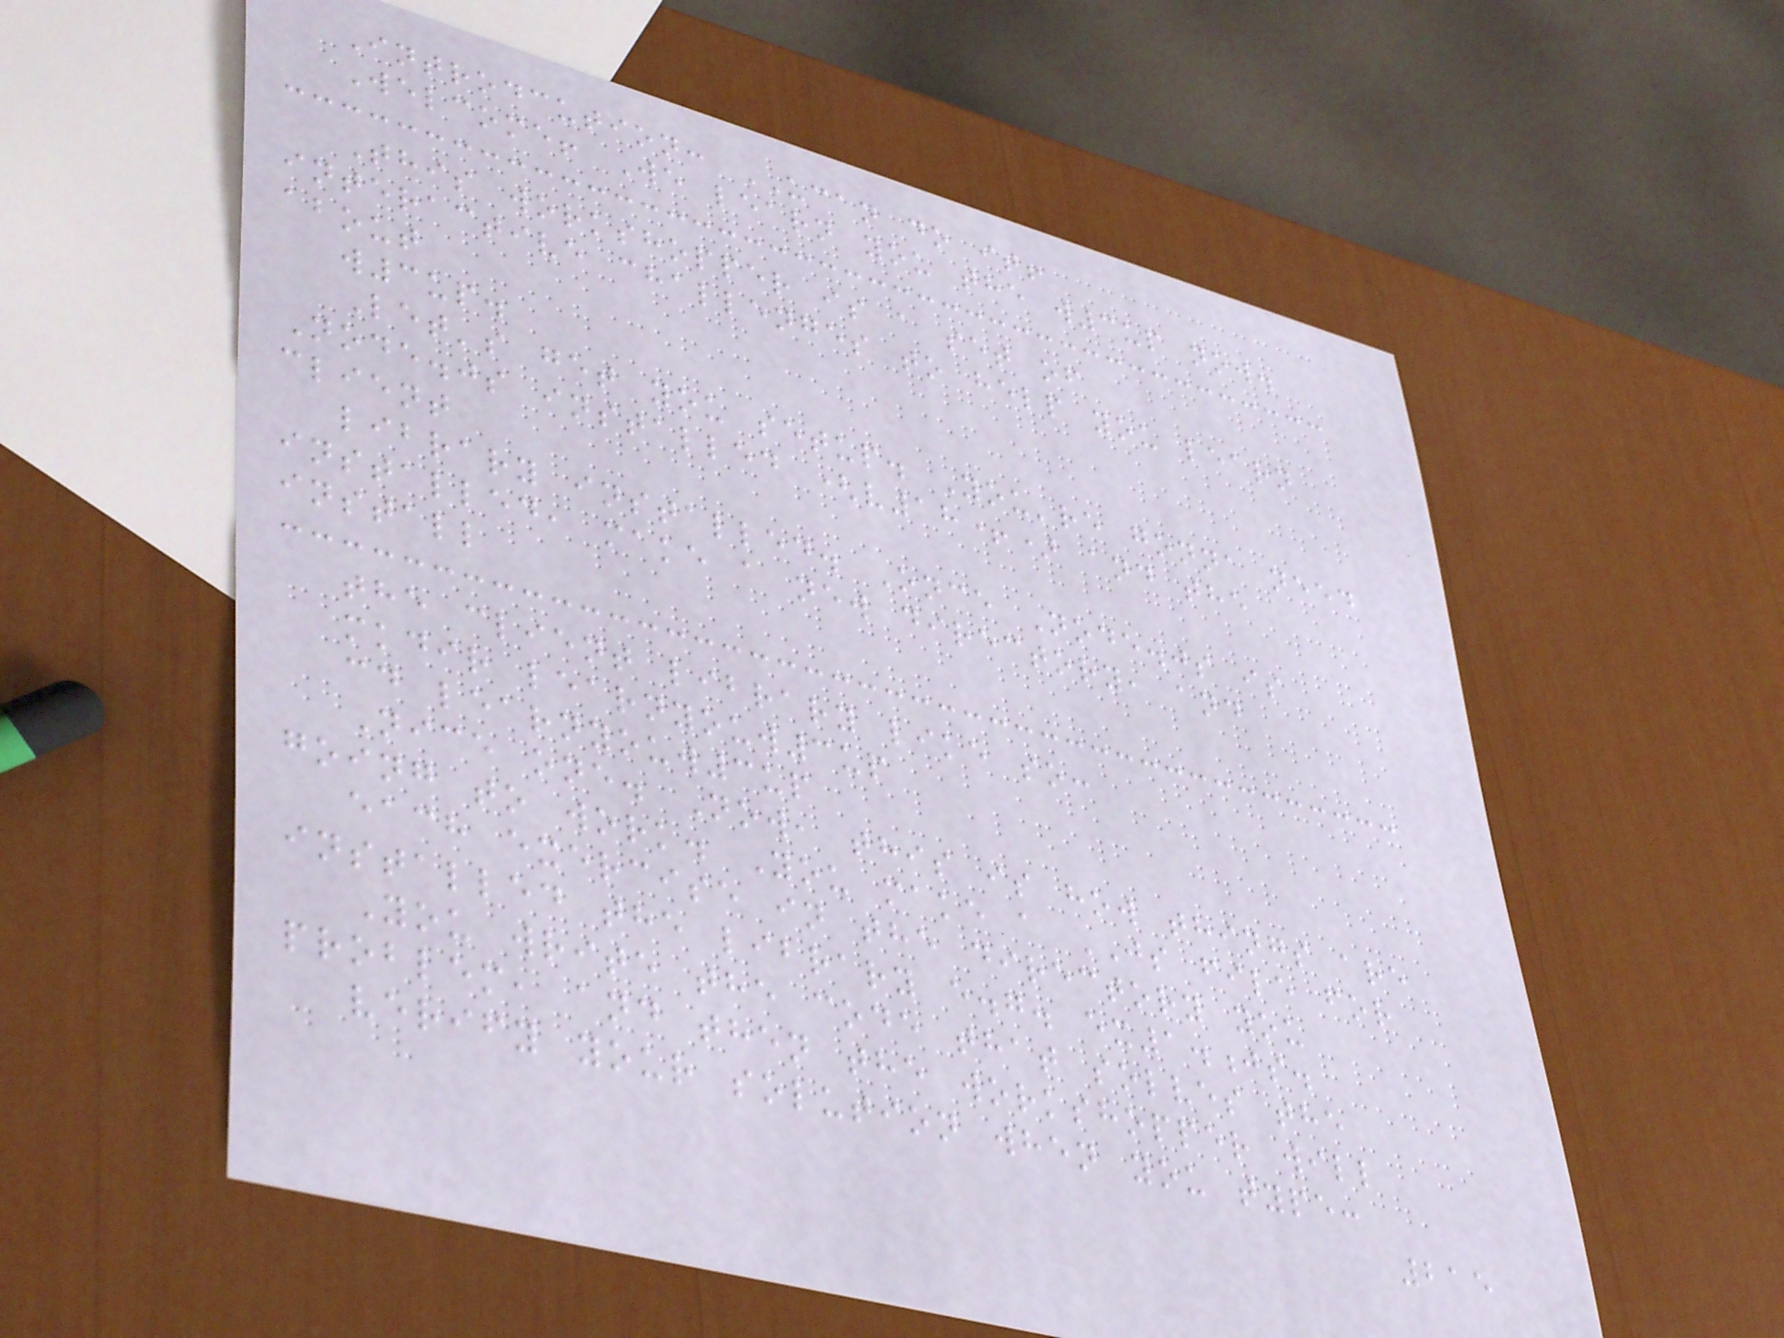Introdcution: UCAN do it!
Welcome! We learn you the w3up now.
This workshopper is a set of
interactive challenges to help you learn
about
w3up.
Let's get you setup. You're gonna need
Node.js installed (v18+) and the
client
library installed. Once Node.js is
installed, make a new directory, and
install
the client library like so:
mkdir learnyouw3up
cd learnyouw3up
Nice one. Now, this is how things are
going to work. You make a JS file for
each exercise in the directory you
installed the library e.g. ex1.js.
You write the code that solves the
problem, and then the workshopper will
verify your solution when you type:
215
